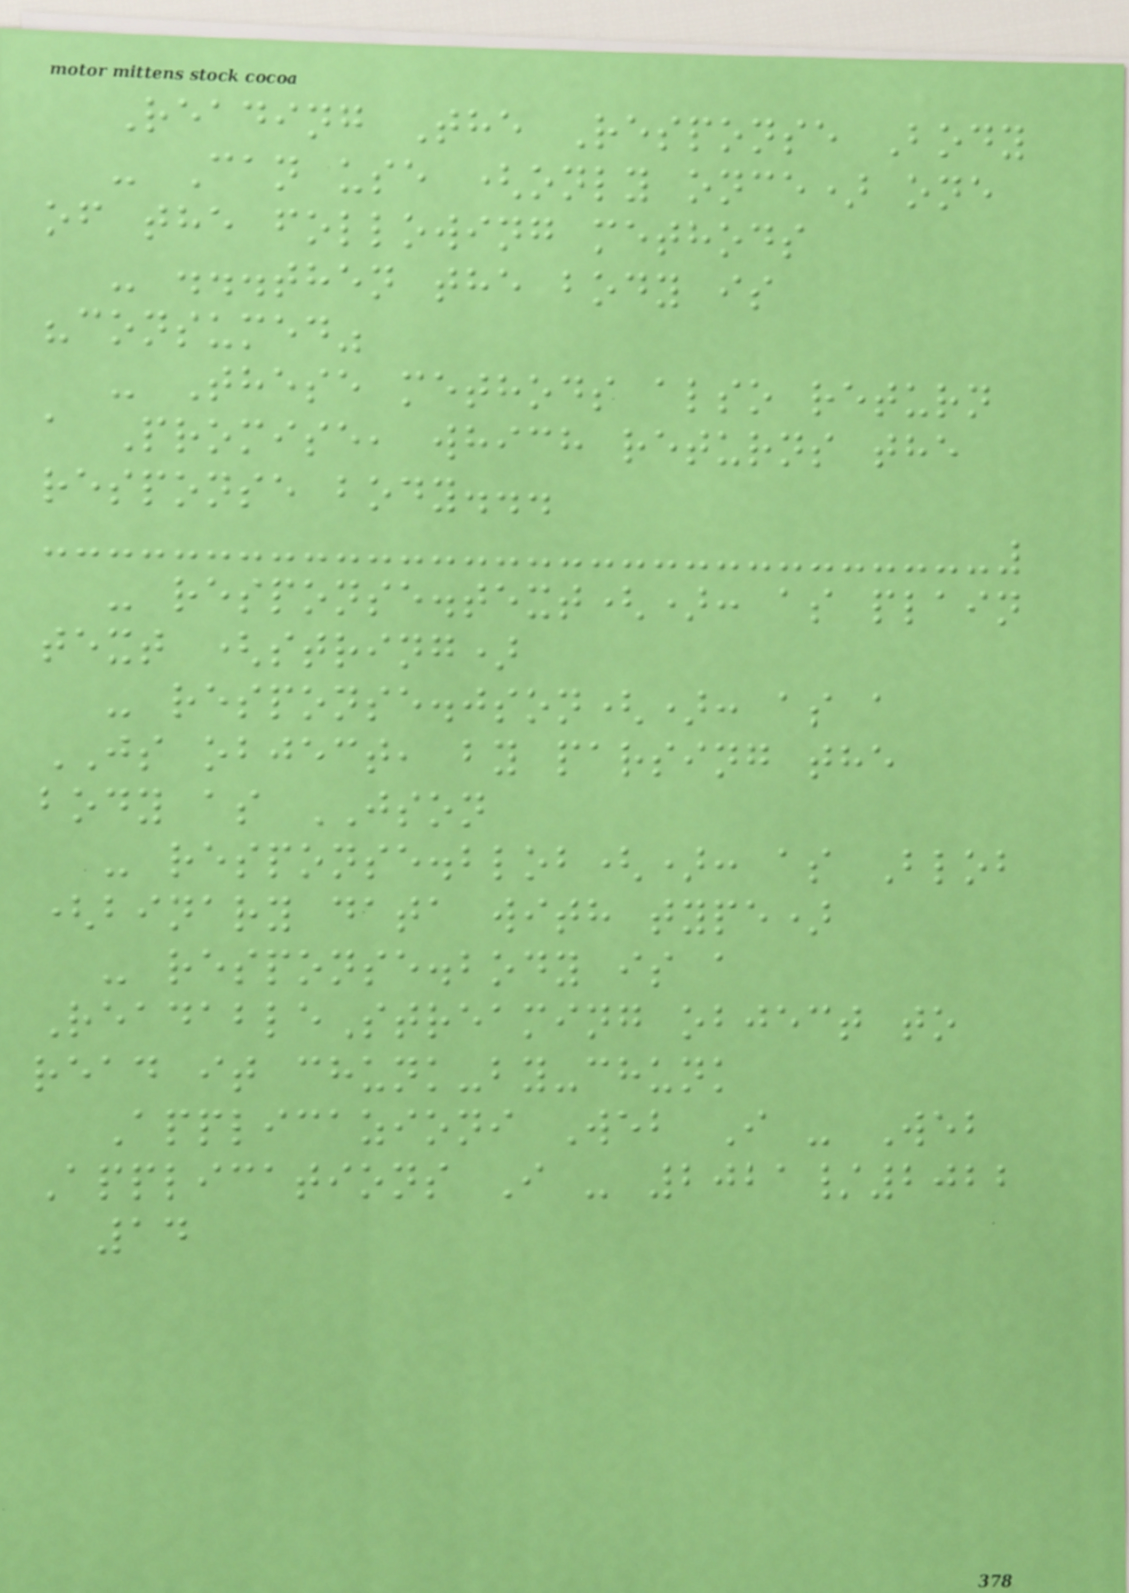Reading The Response Body
- Can use (only once) one
of the following methods
- ...then the body is
"consumed"
- These methods also return
a Promise, which returns the
response body...
- response.text(): as plain
text (string)
- response.json(): as a
JS object, by parsing the
body as JSON
- response.blob(): as Blob
(binary data with type)
- response.body is a
ReadableStreaming object to
read it chunk-by-chunk
Applicazioni Web I - Web
Applications I - 2021/2022
14
